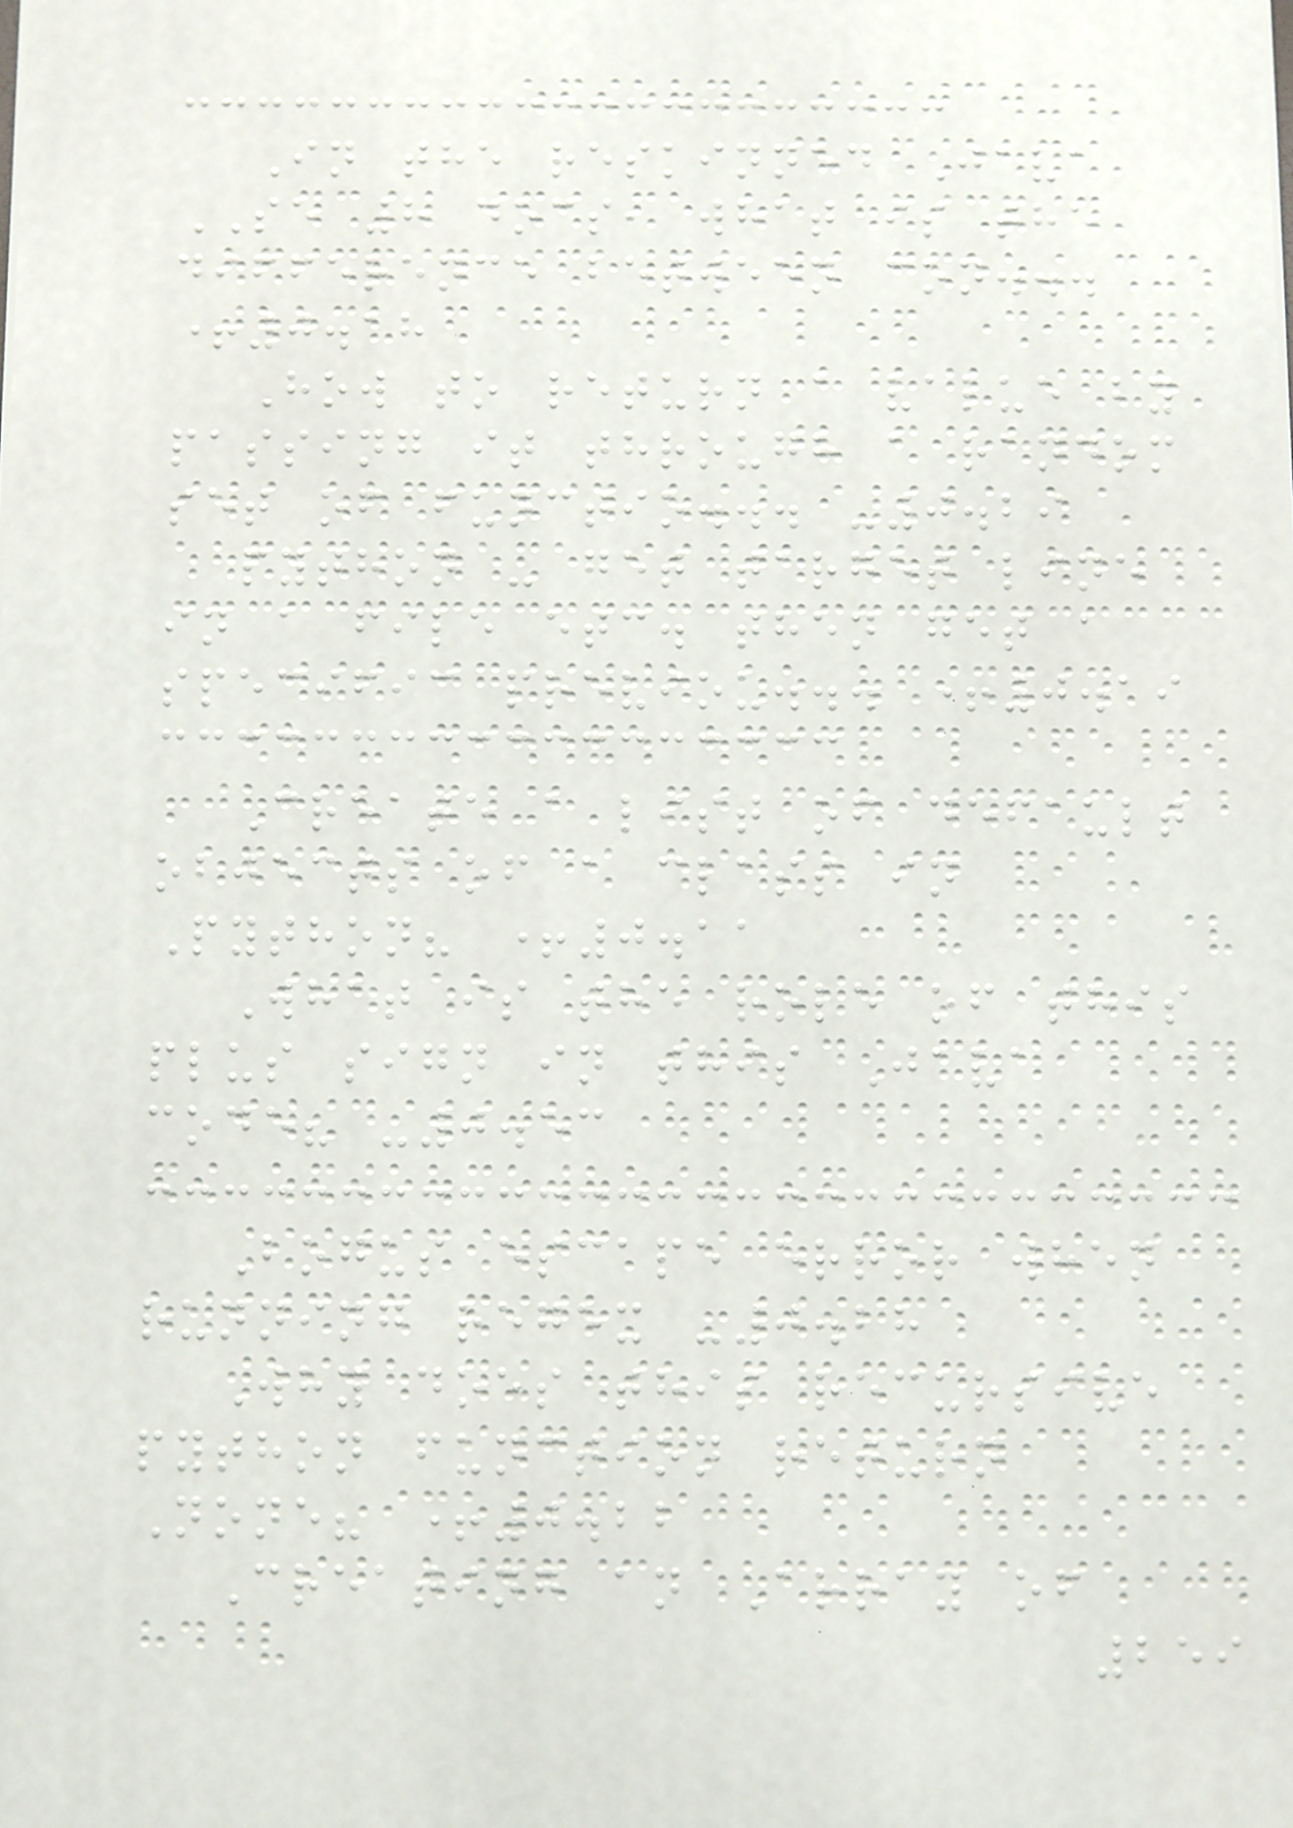In the reskinned Java
SE 8 docs, what is the
difference between con...
+0.18
How to return a value by
passing it through a random
set of functio... -0.29
python - get target line
in a file etc. then get a
specific previou... +0.19
Create a list of default
objects of a class in
Python? +0.11
What is the role of this
plus sign in this Java
code? -0.53
Bogus escape error when
running regex -0.28
Why does this recursive
python function return
None? +0.22
Creating an Array of
259
